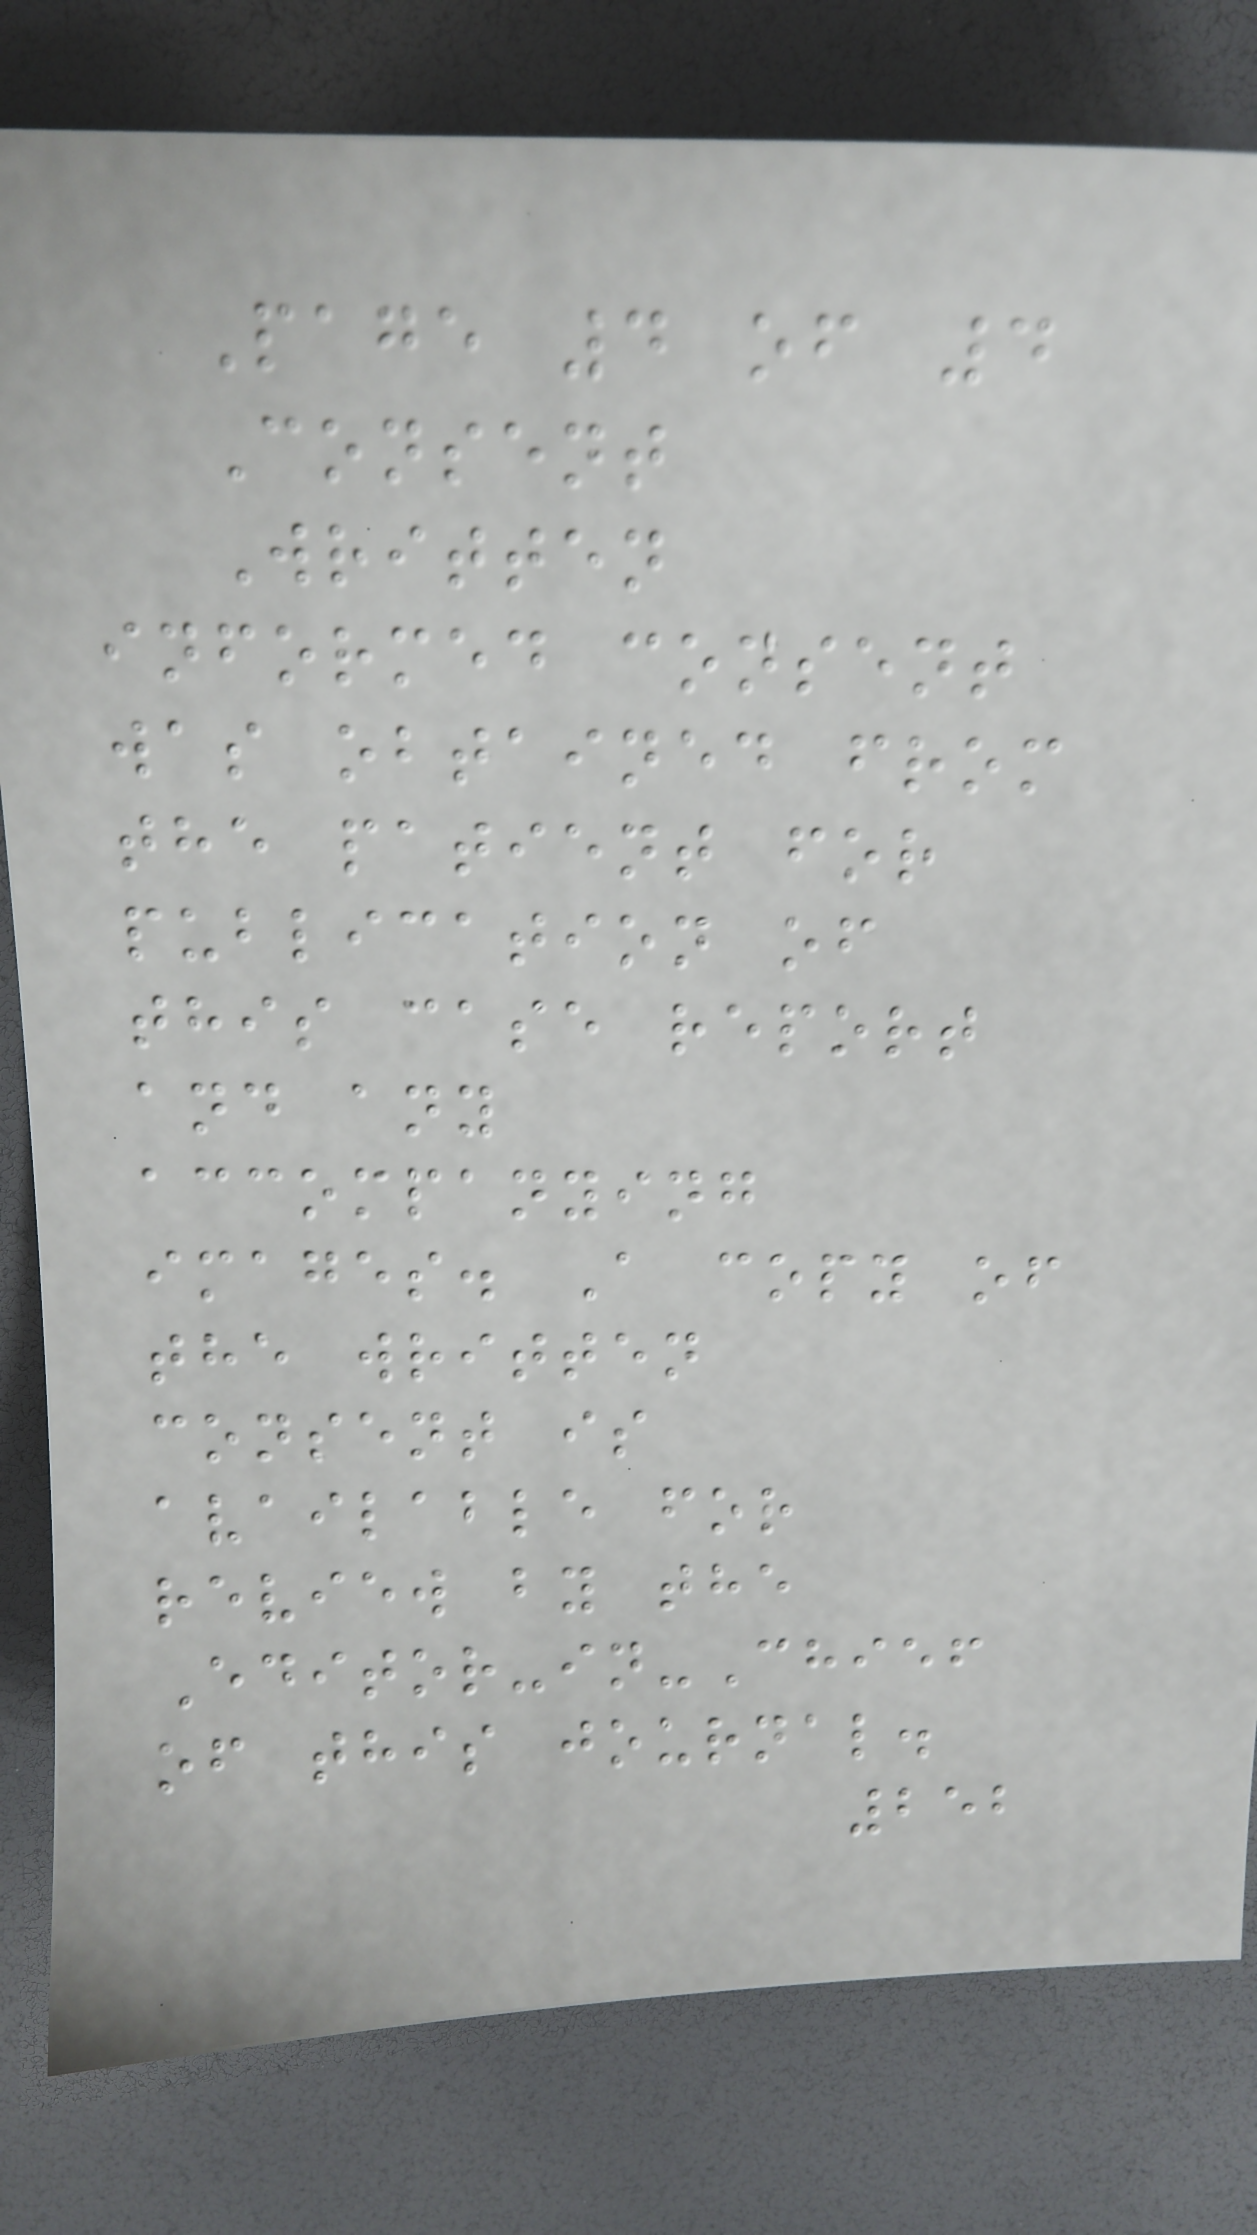Page 4 of 4
Consent
Written
informed consent
was obtained from
the patient for
publication of
this case report
and any
accompanying
images. A copy of
the written
consent is
available for
review by the
Editor-in-Chief
of this journal.
252
